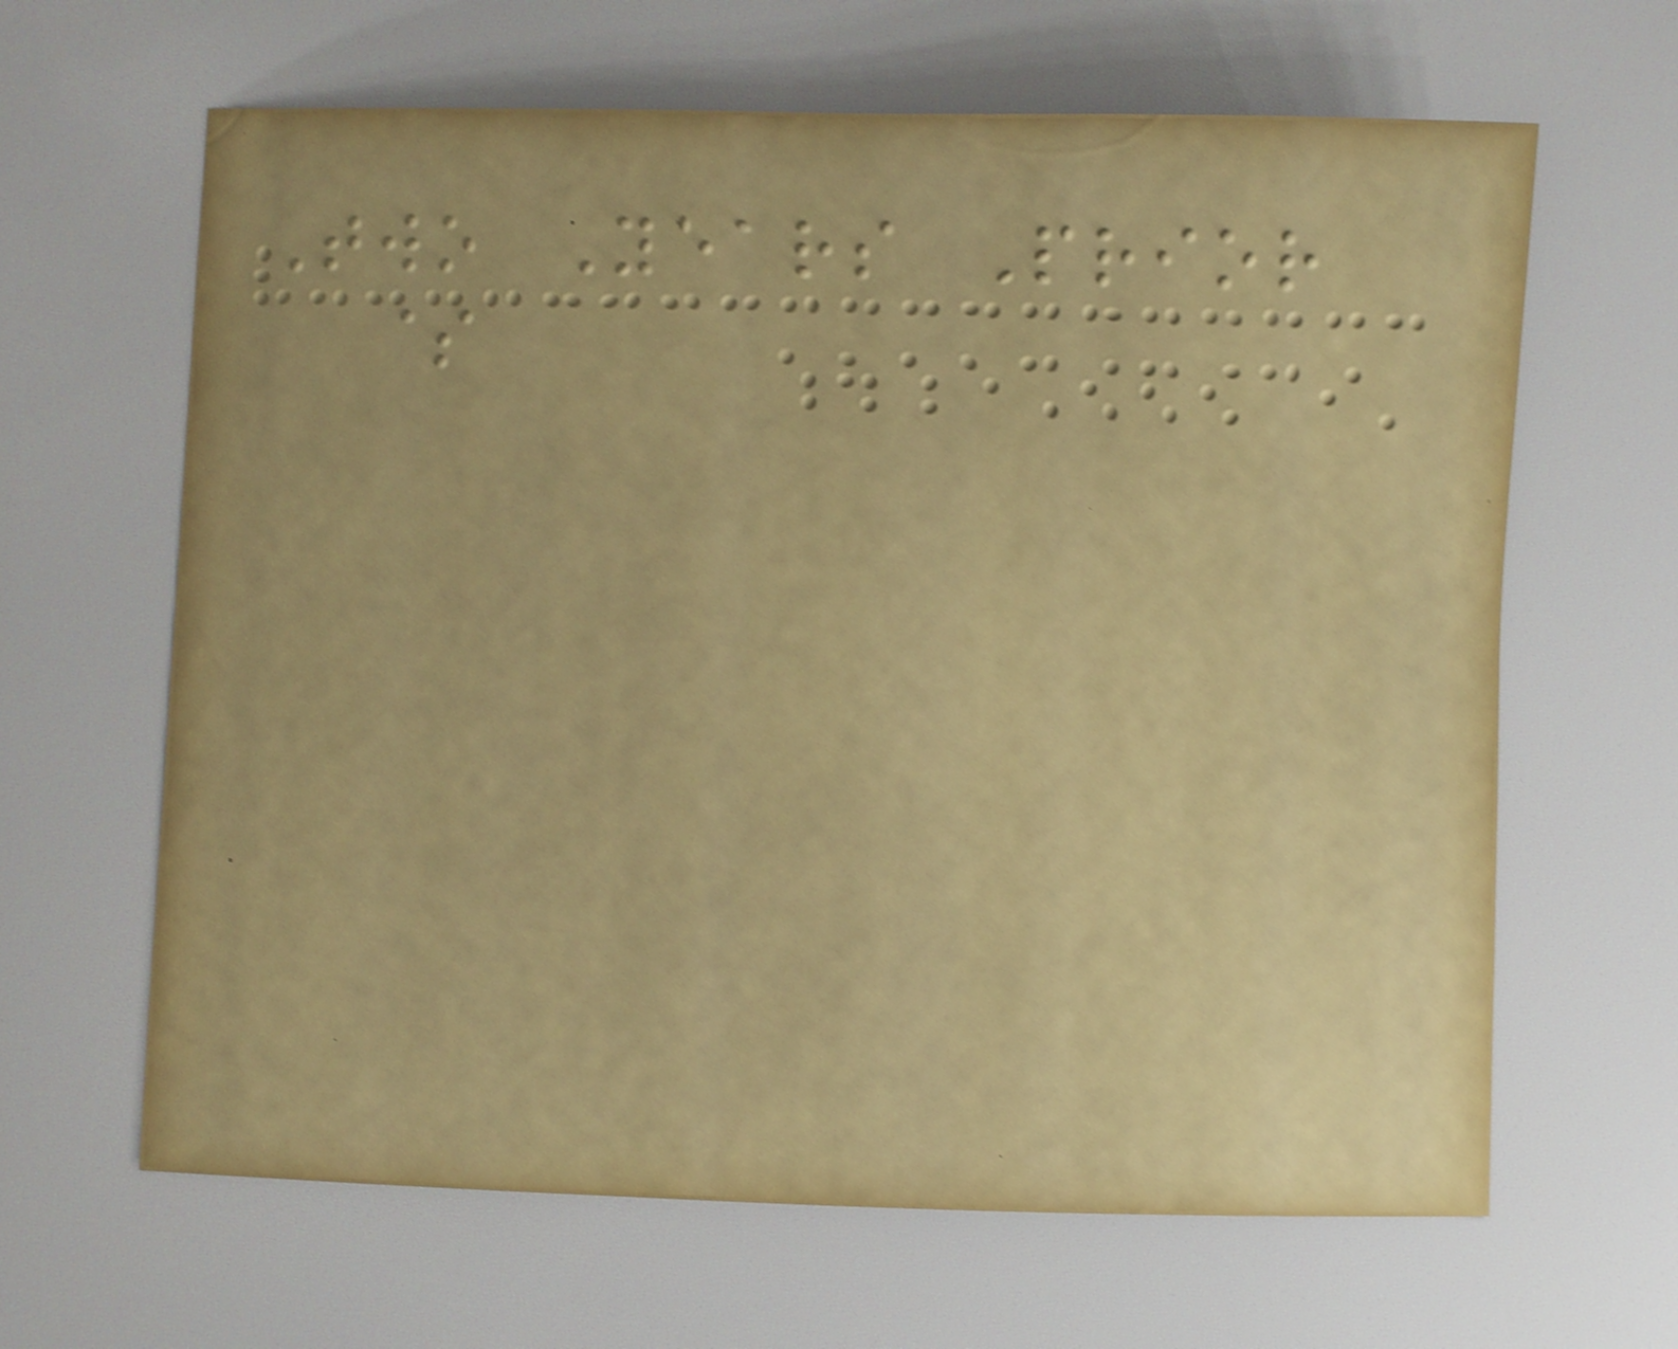Two Years Prior
$
